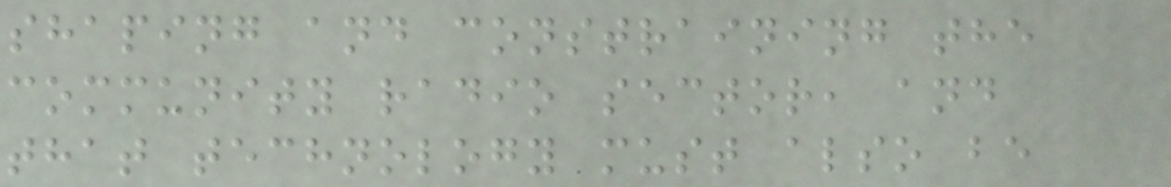shaping and constraining the
community radio sector, and
that technology must also be
